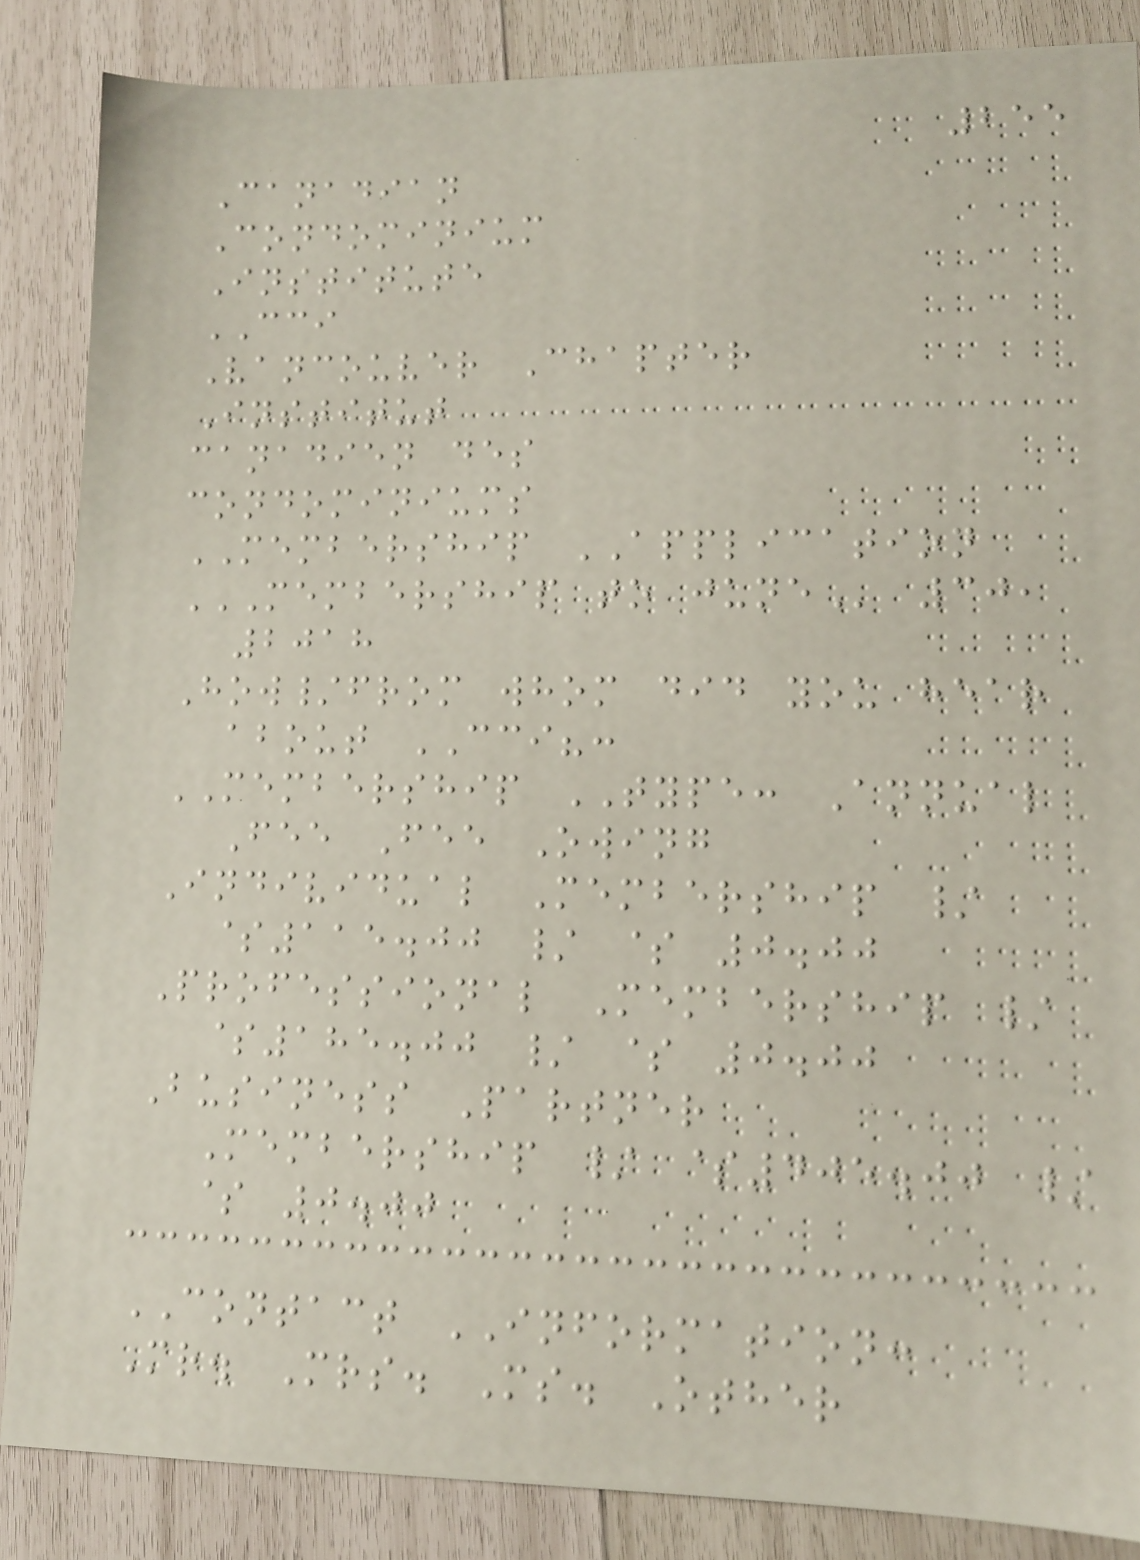255
Canadian
Condominium
Institute
CCI
Vancouver Chapter
Institut
canadien des
condominiums
MEMBERSHIP APPLICATION
MEMBERSHIP TO JUNE 30,
2018
How/from whom did you hear
about CCI?:
MEMBERSHIP TYPE: Annual
Fee Fee Owing
Individual Membership /
$115.00 / $ 0.00
Professional Membership /
$185.00 / $ 0.00
Business Partner
Membership / $405.00 /
$ 0.00
CONTACT INFORMATION:
Mr. Mrs. Ms. Other
